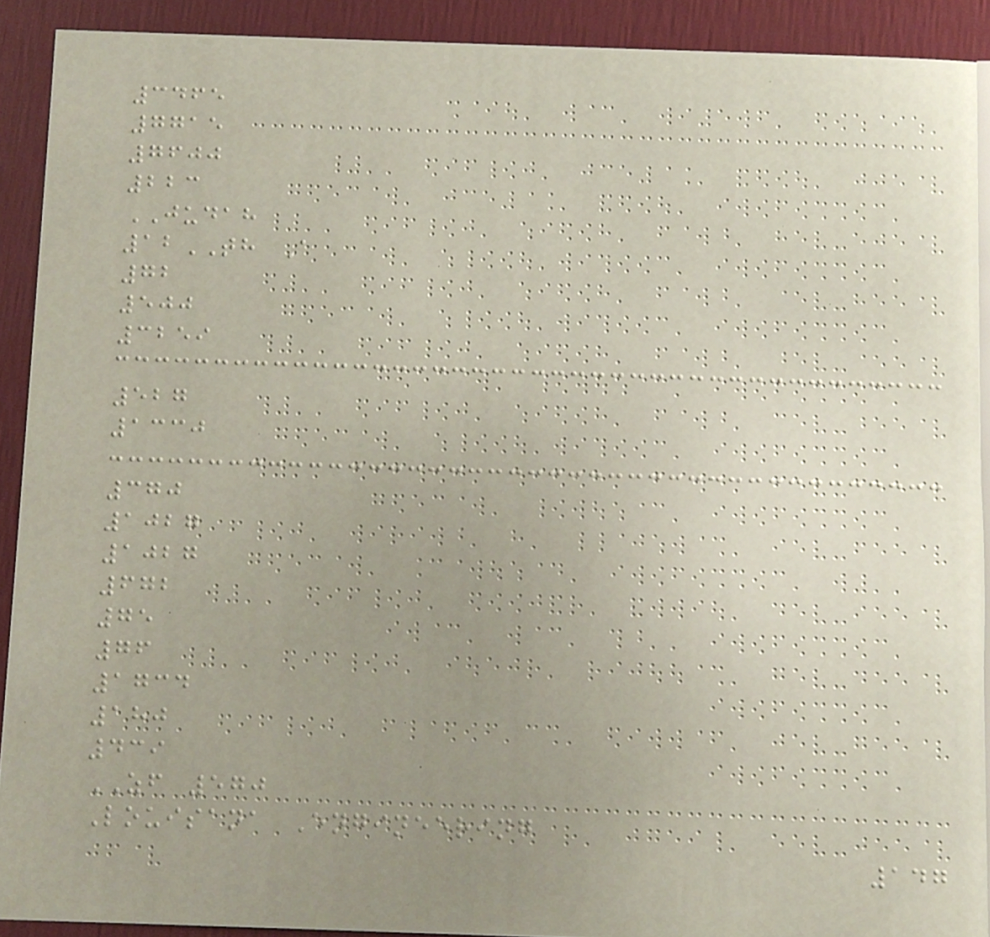3465
7715
7600
223
JUDAH
12TH A
72
500
3259
527
1330
370
1027
1027
672
75
76
1734
180
439
ZF 570
Louisana Engineering
147
